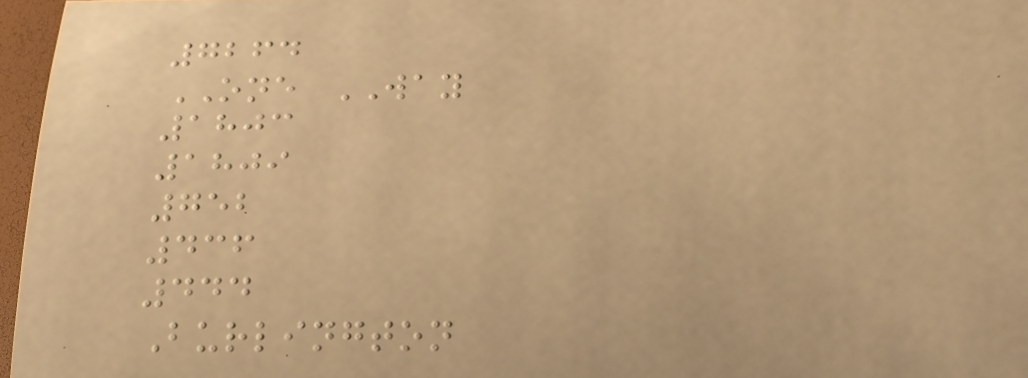7264
ONE WAY
1803
1809
752
436
444
Burlington
